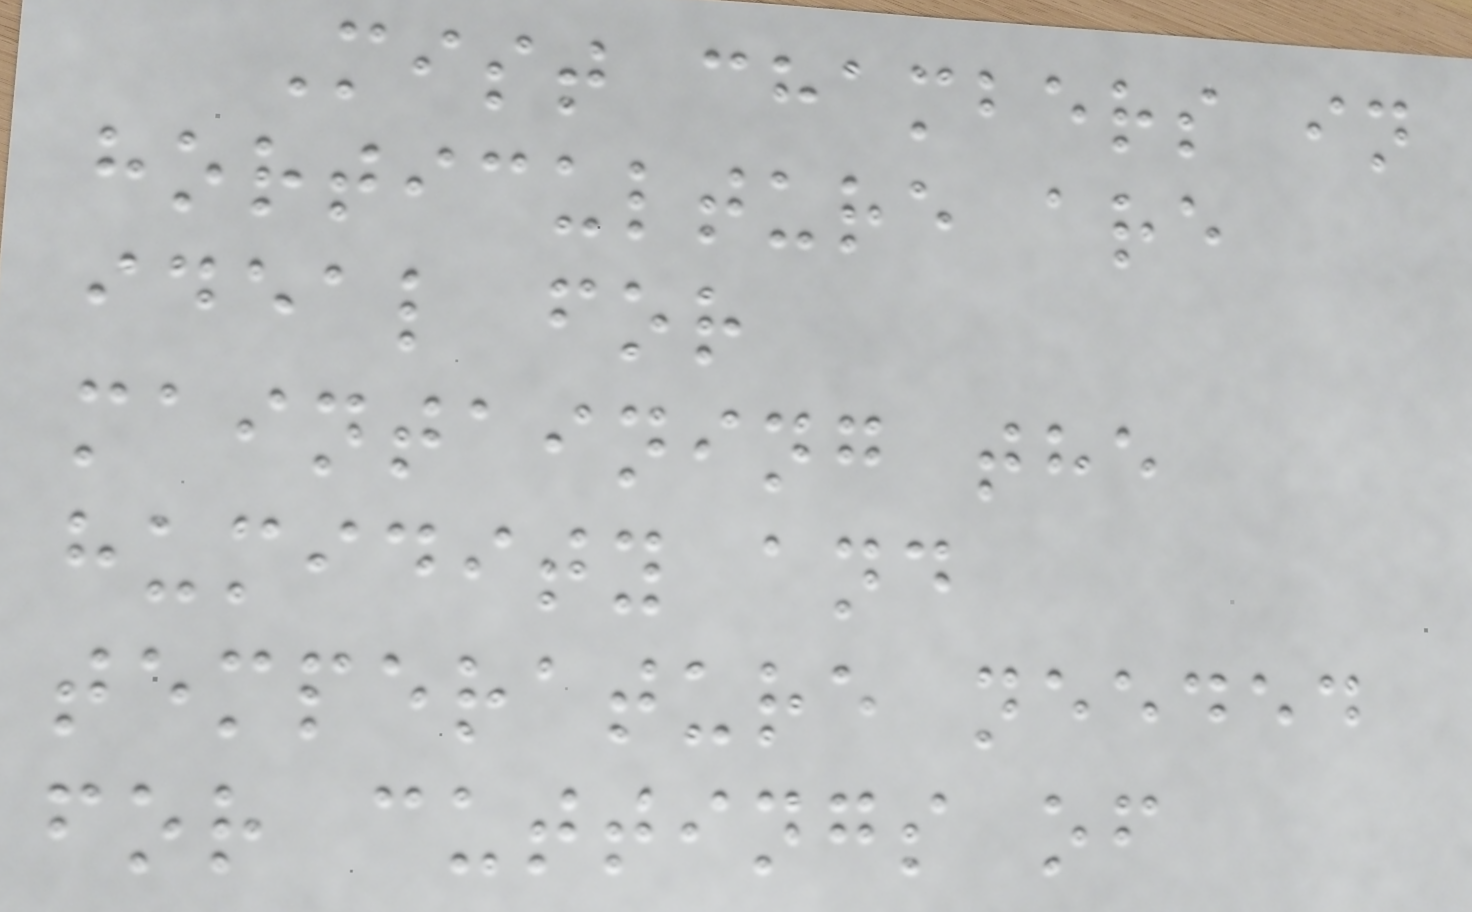Mist chambers in
horticulture are
ideal for
maintaining the
humidity and
temperature needed
for cuttings of
